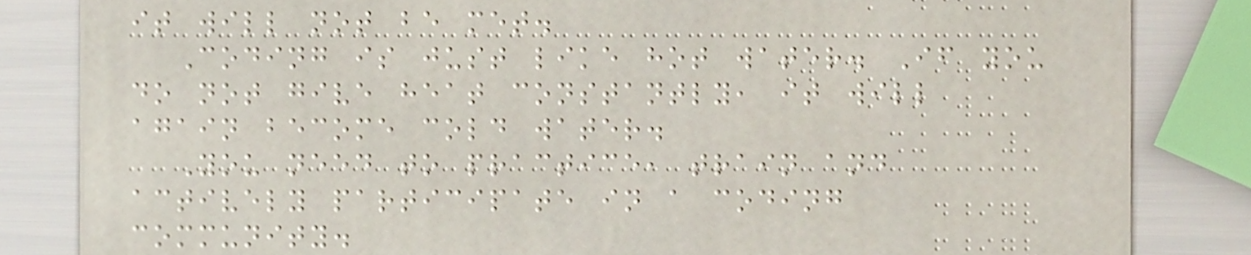it will not be met.
Coding is just like hot water. If you
do not give heat constantly, it will
again become cold water.
You need to practice, train and
actively participate in a coding
community.
